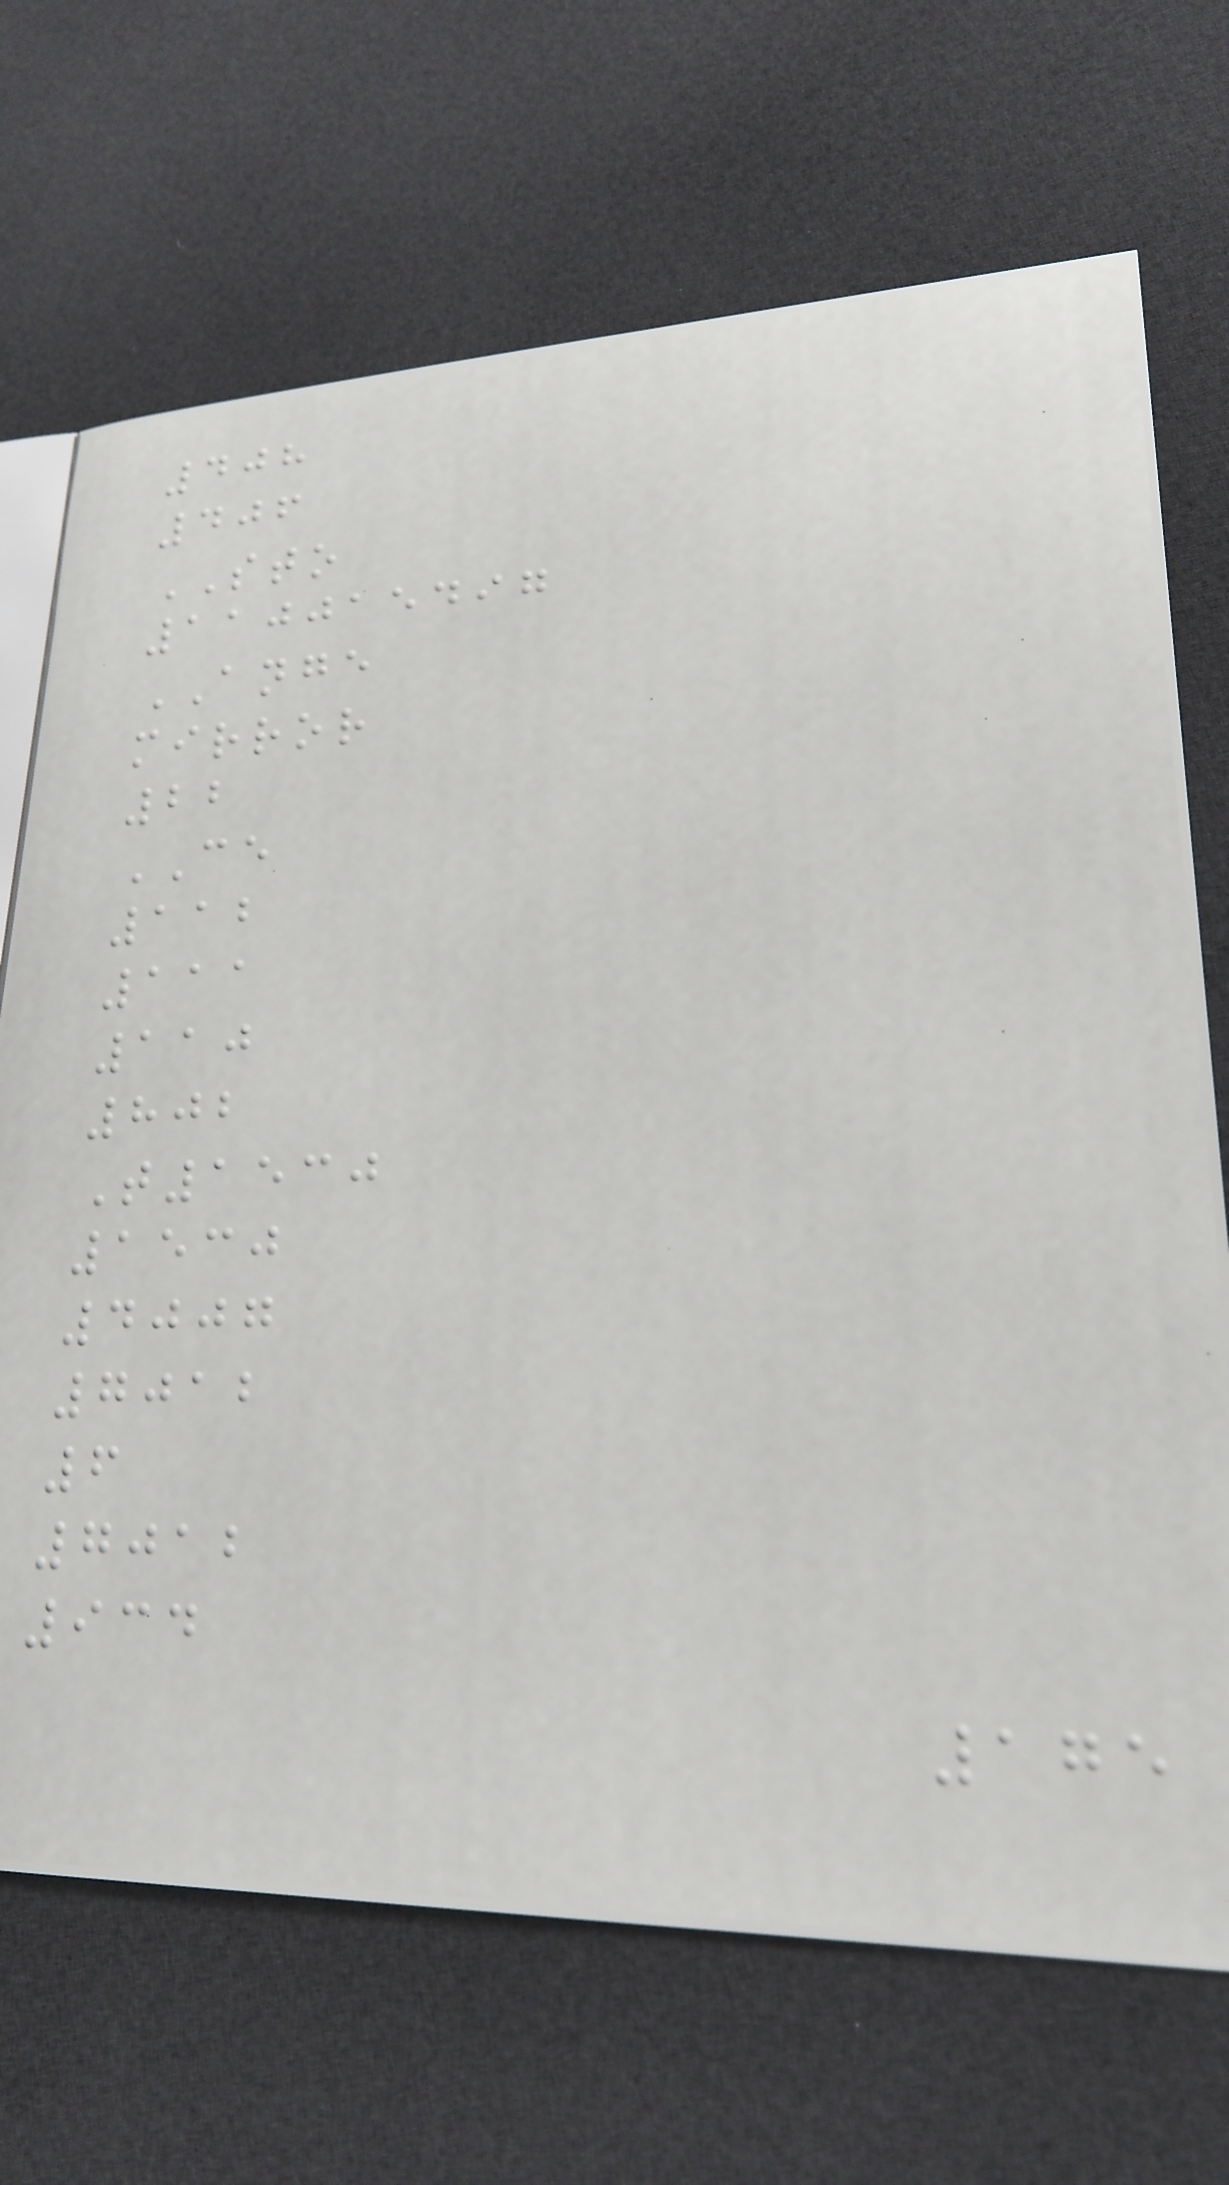408
406
STO
110015497
ANGE
mirror
22
CE
112
111
110
802
T1530
1530
4007
7012
6
7012
934
175
